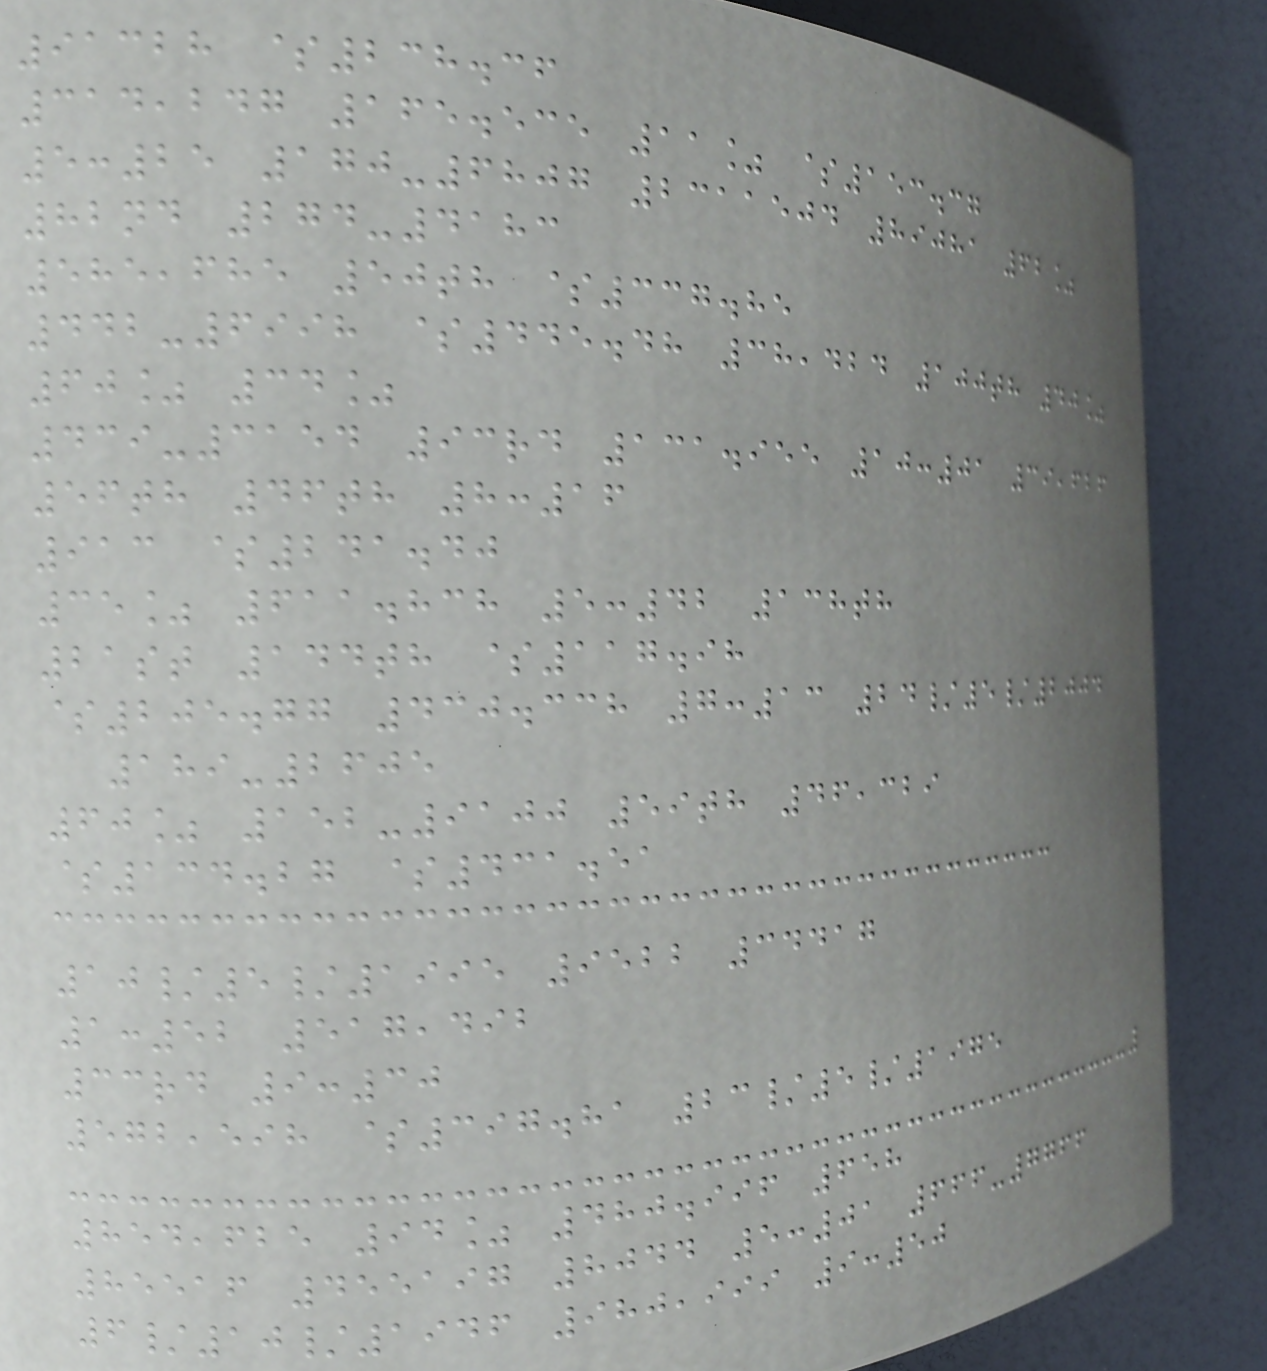91328 $238.36
314,247 165.535 11% $153.37
5:25 170-6807 2311504 89081 62%
82nd 274-4183
585,685 50th $337.85
442-6998 $445.48 38,424 100th 40%
60% 34%
439-3154 93rd 131.955 10:01 39,626
56th 46th 8:16
913 $241.40
35% 611.838 5:42 138th
21st 144th $117.98
$205.77 430.338 7:13 24/5/2004
189-2605
60% 152-9100 59th 46,329
$134.27 $431.51
10/5/1995 9522 34417
1:52 517,492
33rd 9:30
572,598 $397.81 23/5/1975
854,625 94% 480.996 658
85516 455197 8044 5:01 666-7766
6/10/1946 980,999 9:50
